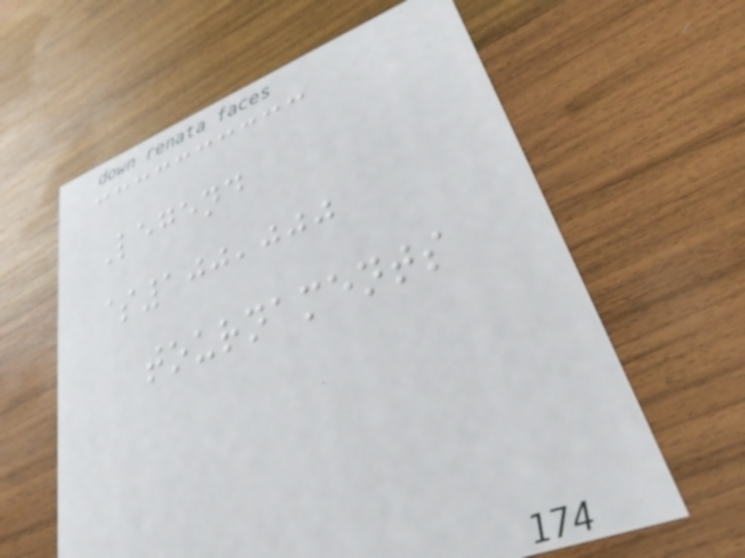Legend
$100,000
tournaments
